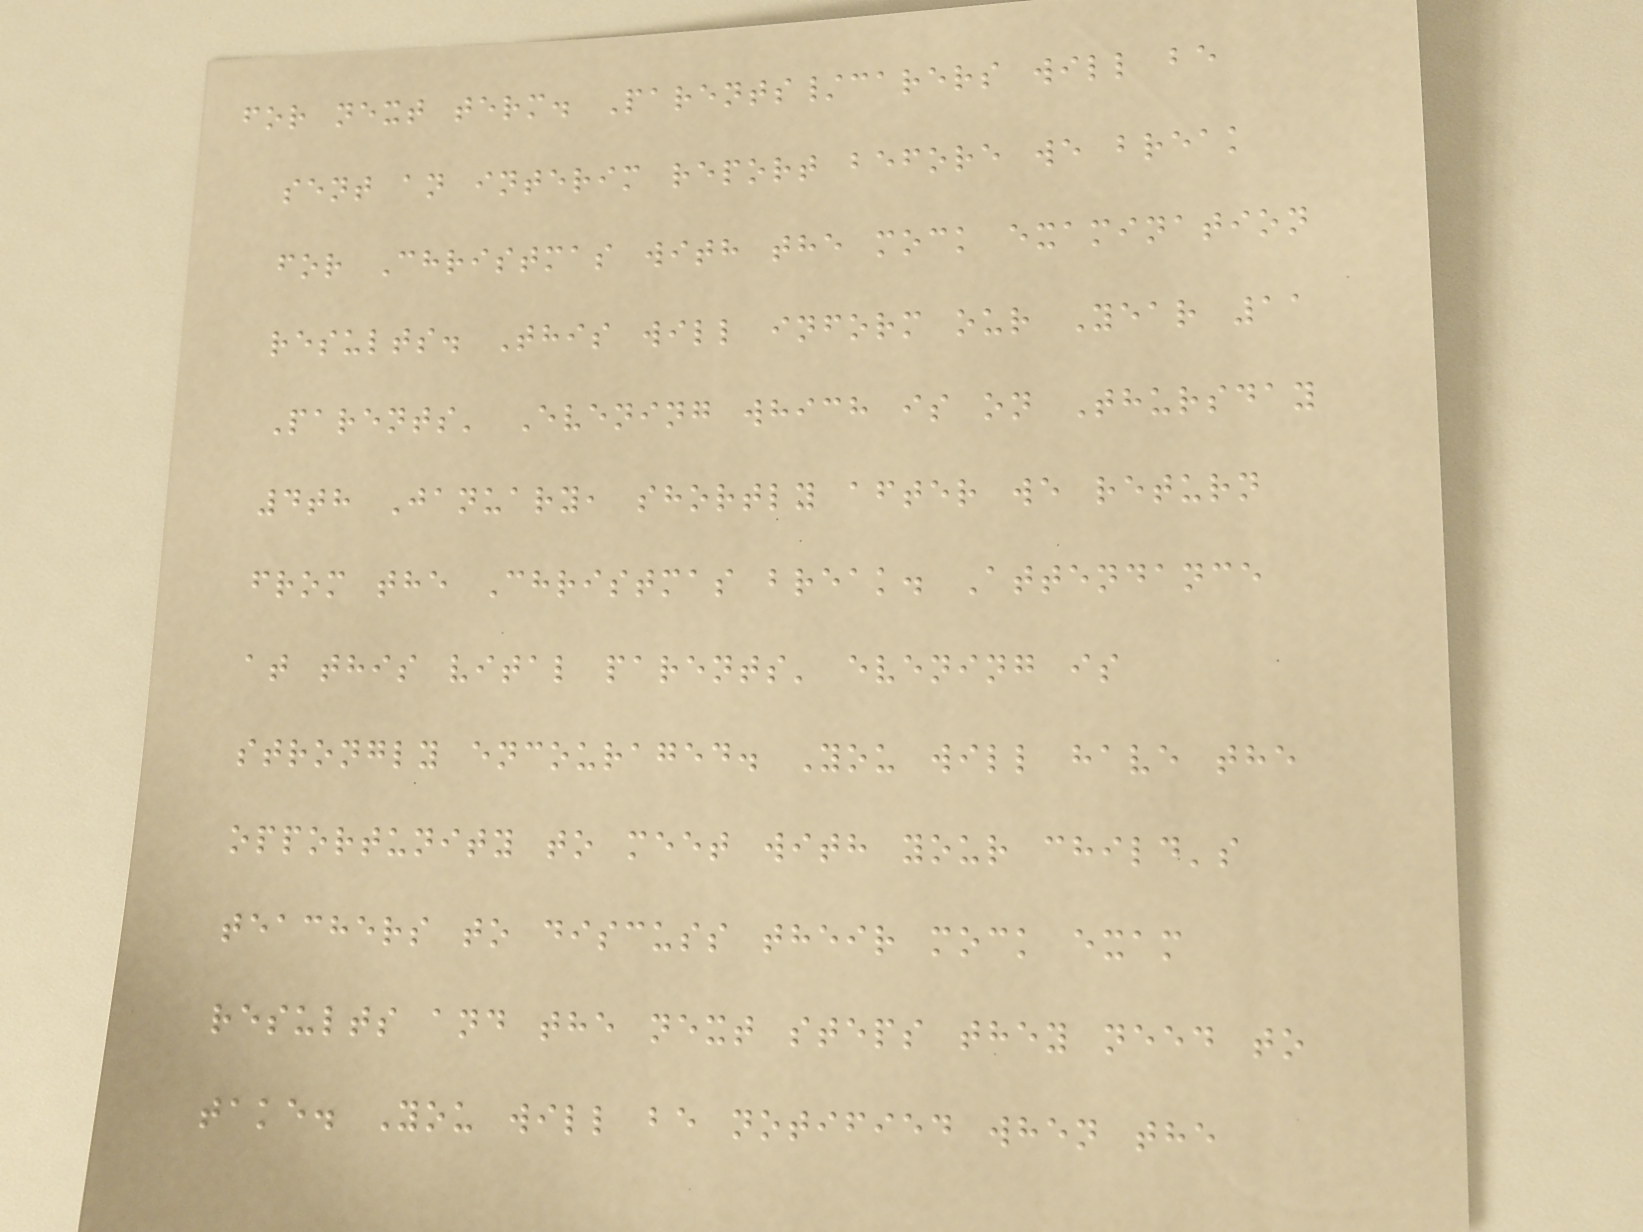for next term. Parents/carers will be
sent an interim report before we break
for Christmas with the mock examination
results. This will inform our Year 11
Parents' Evening which is on Thursday
4th January, shortly after we return
from the Christmas break. Attendance
at this vital parents' evening is
strongly encouraged. You will have the
opportunity to meet with your child's
teachers to discuss their mock exam
results and the next steps they need to
take. You will be notified when the
